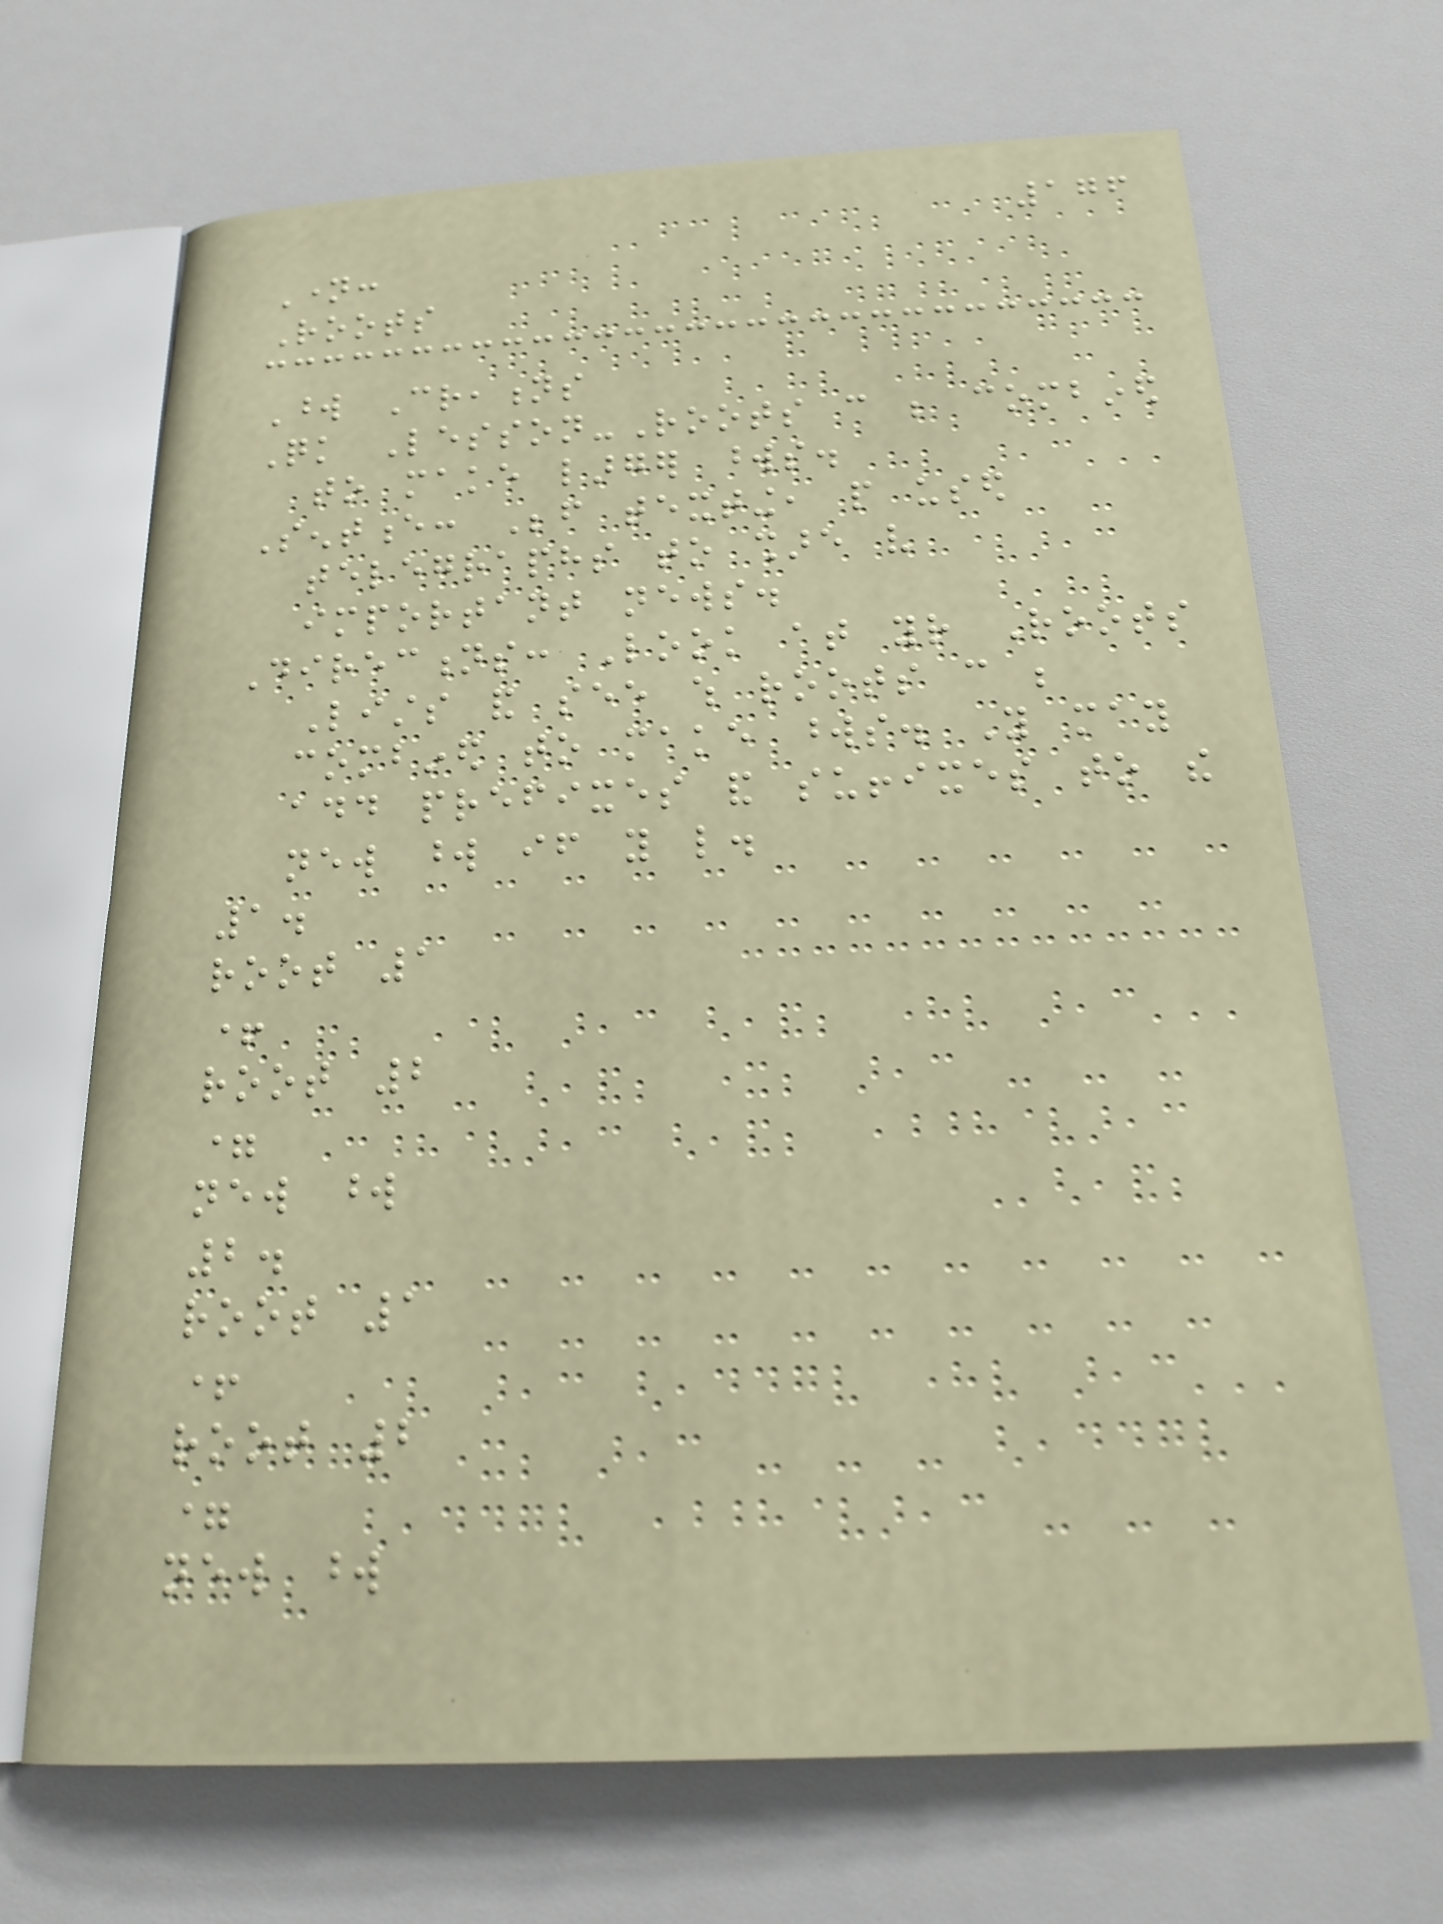176
Name:
Roots
Word Creations
Quick Lesson-Roots can be combined
to make larger words.
Sentence: Before texting, people used
telegraphs to share very
important news.
Directions: Look at your Roots
Lists and see which roots can be
combined to make words. You may
add prefixes and suffixes to the
new word if you like.
1.
root 1
+
root 2
=
new word
2.
root 1
+
root 2
=
new word
